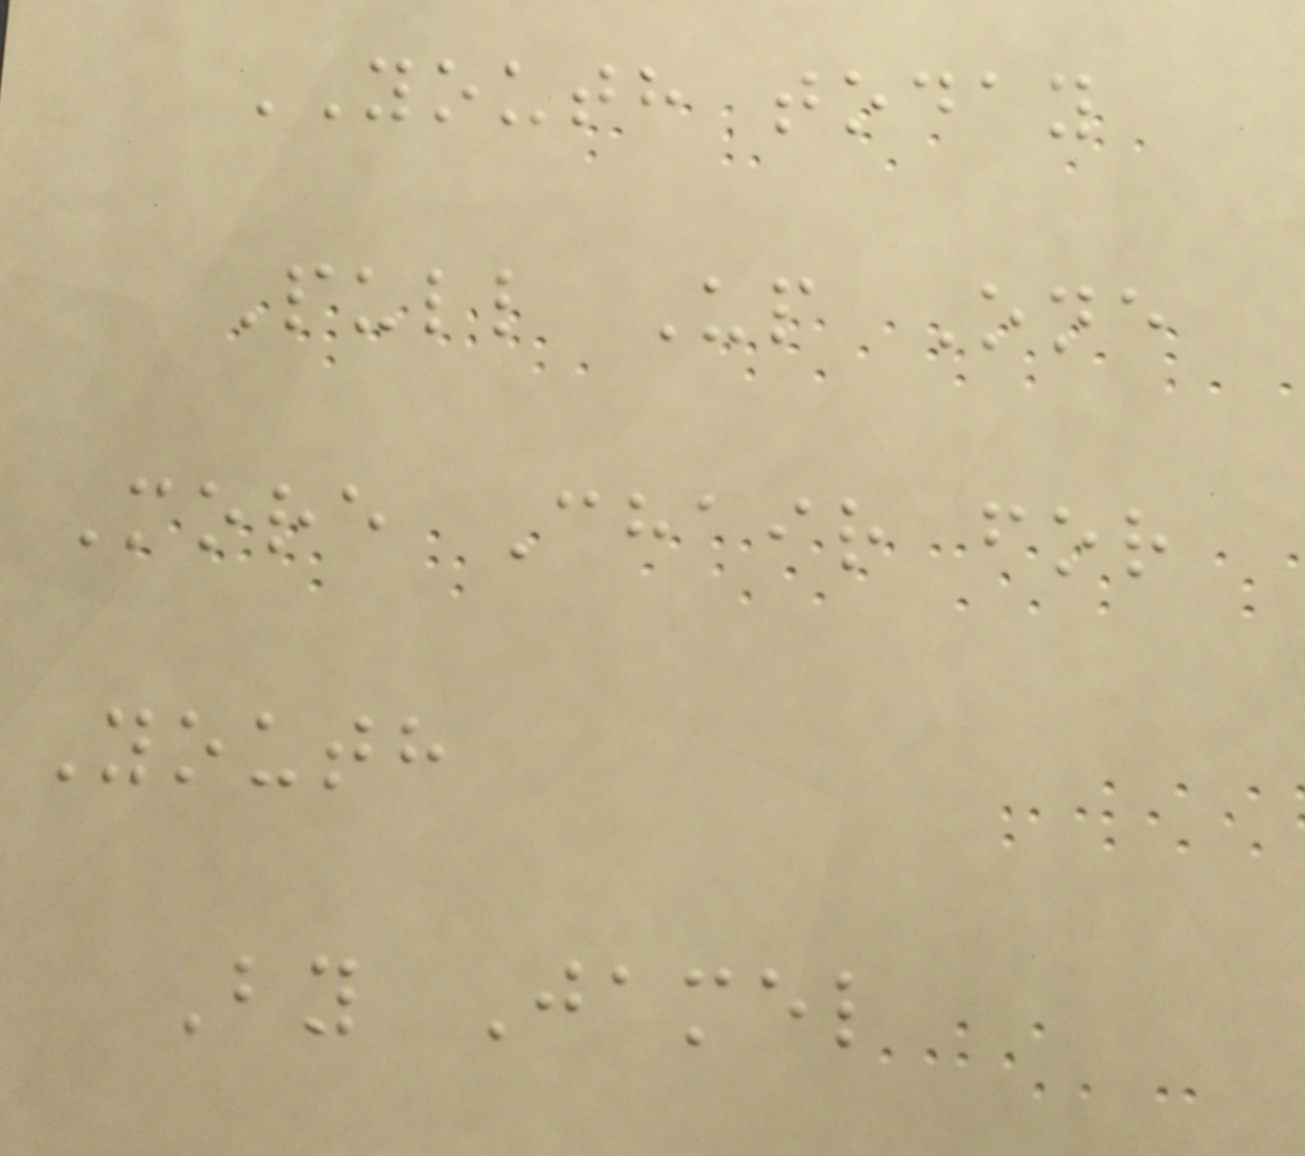YOUTH today
Pull Up One
More Chair for
Youth
By Jamel
